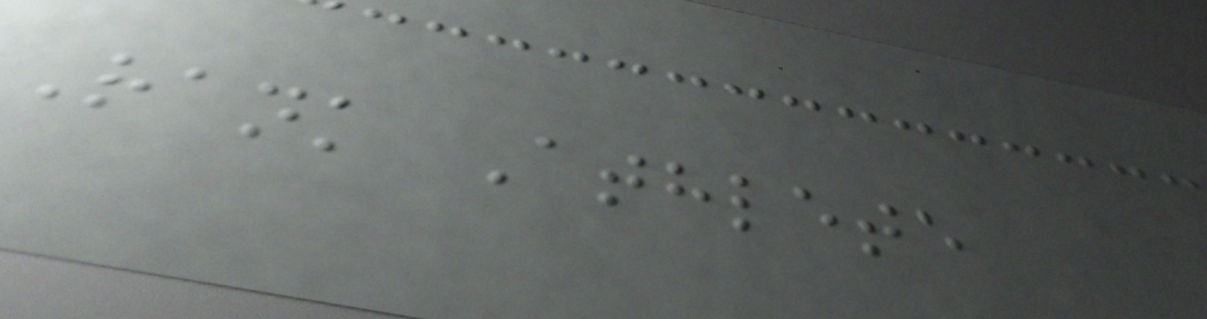Rank Athlete
